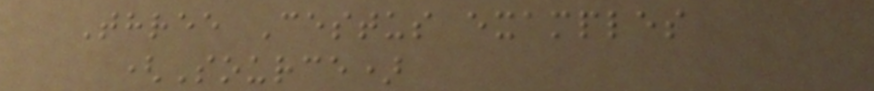Three Cestus examples
(Source)
